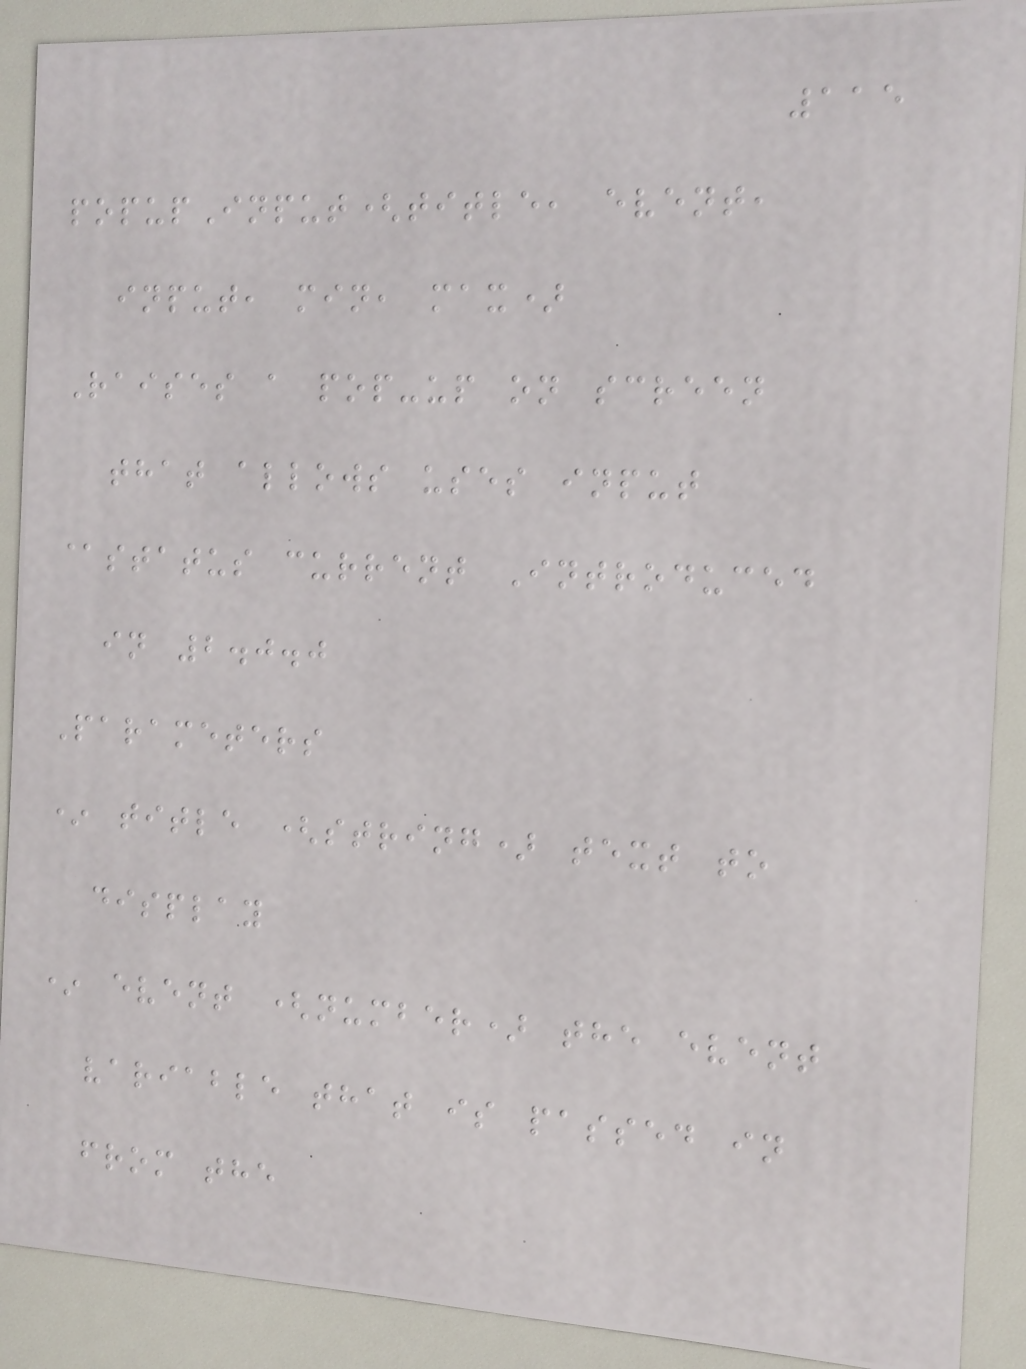115
popupInput(title, event,
input, min, max)
Raises a pop-up on screen
that allows uses input
@status current Introduced
in 2.0.0
Parameters
* title (string) text to
display
* event (number) the event
variable that is passed in
from the
